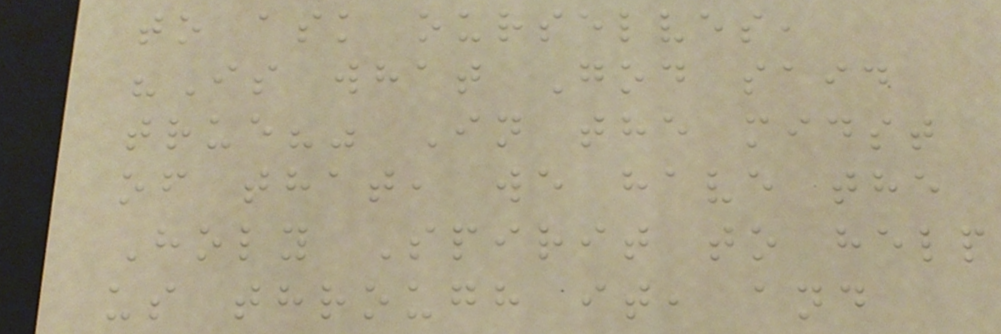to ask ourselves,
"Is what God said
true?" In the midst
of that, we have the
Holy Spirit to help
us through it, and
